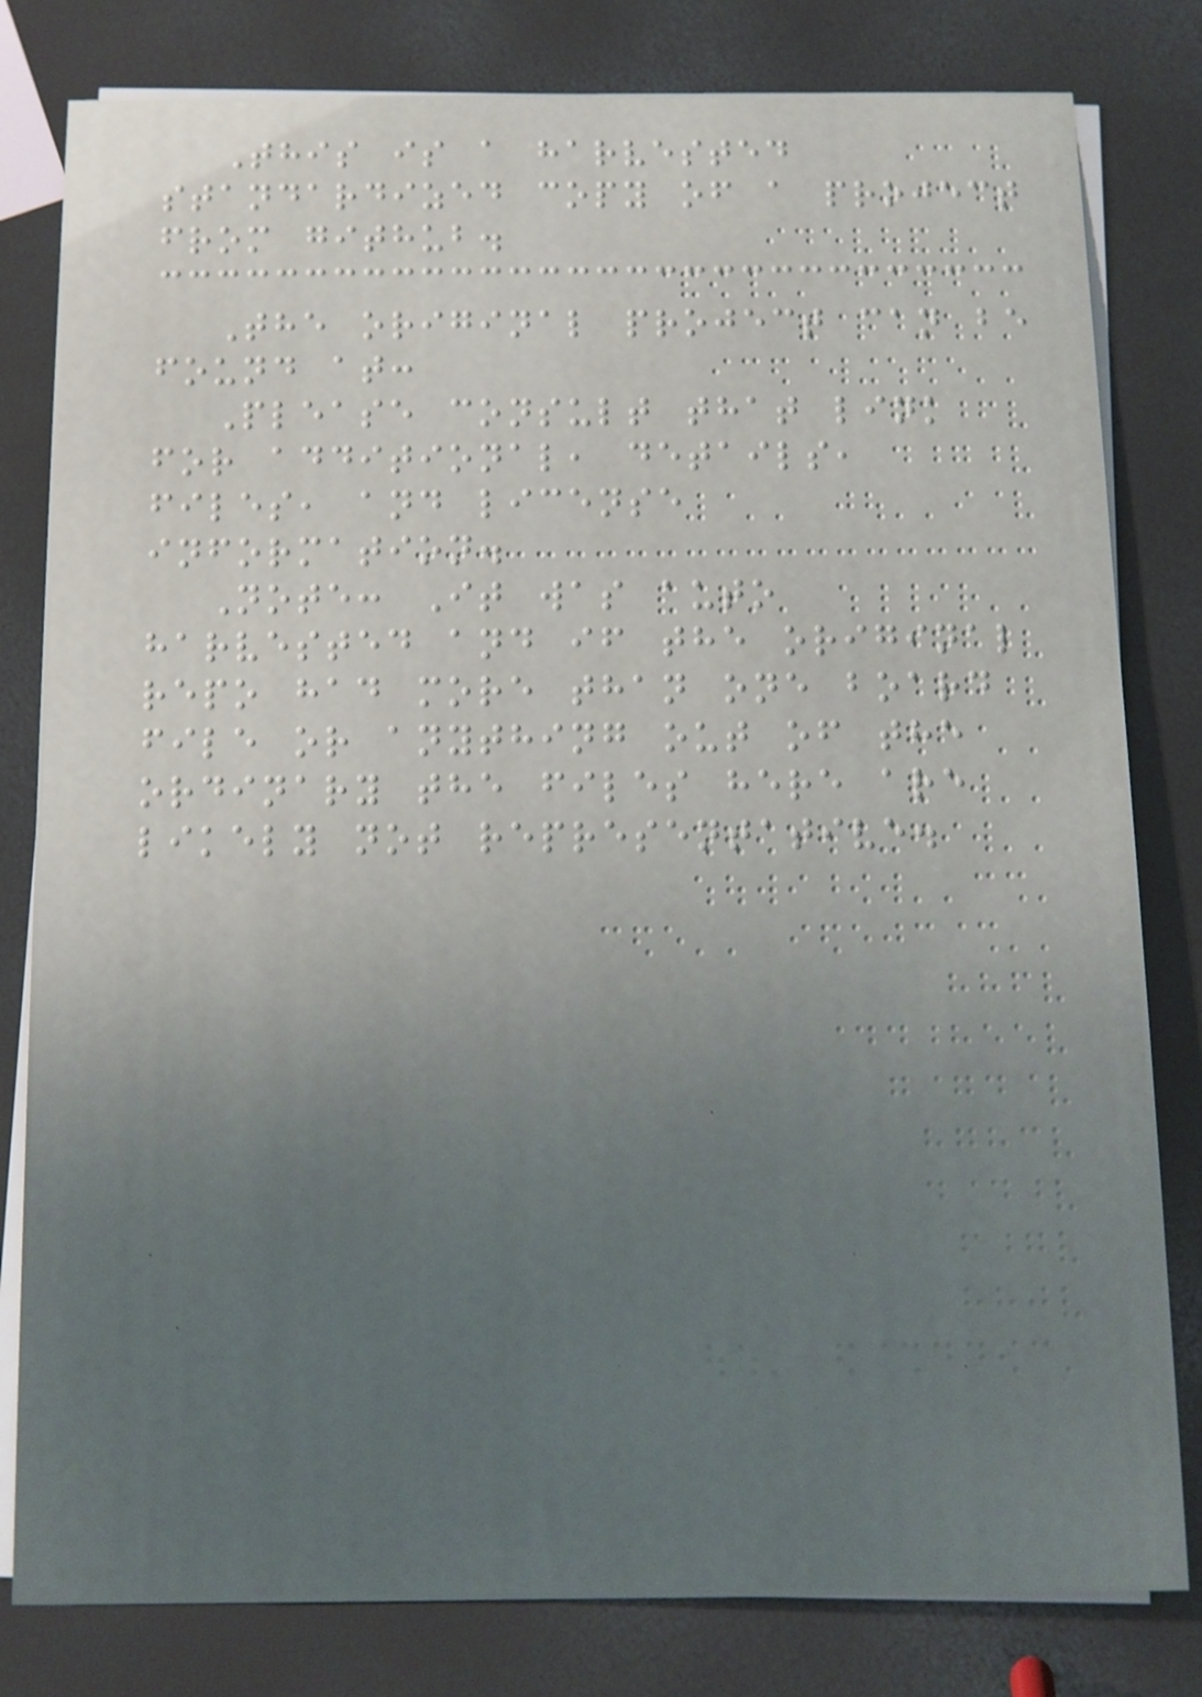This is a harvested
standardized copy of a project
from github.
The original project can be
found at:
Please consult that link
for additional, details,
files, and license
information.
Note: It was auto
harvested and if the original
repo had more than one board
file or anything out of the
ordinary the files here are
likely not representative.
